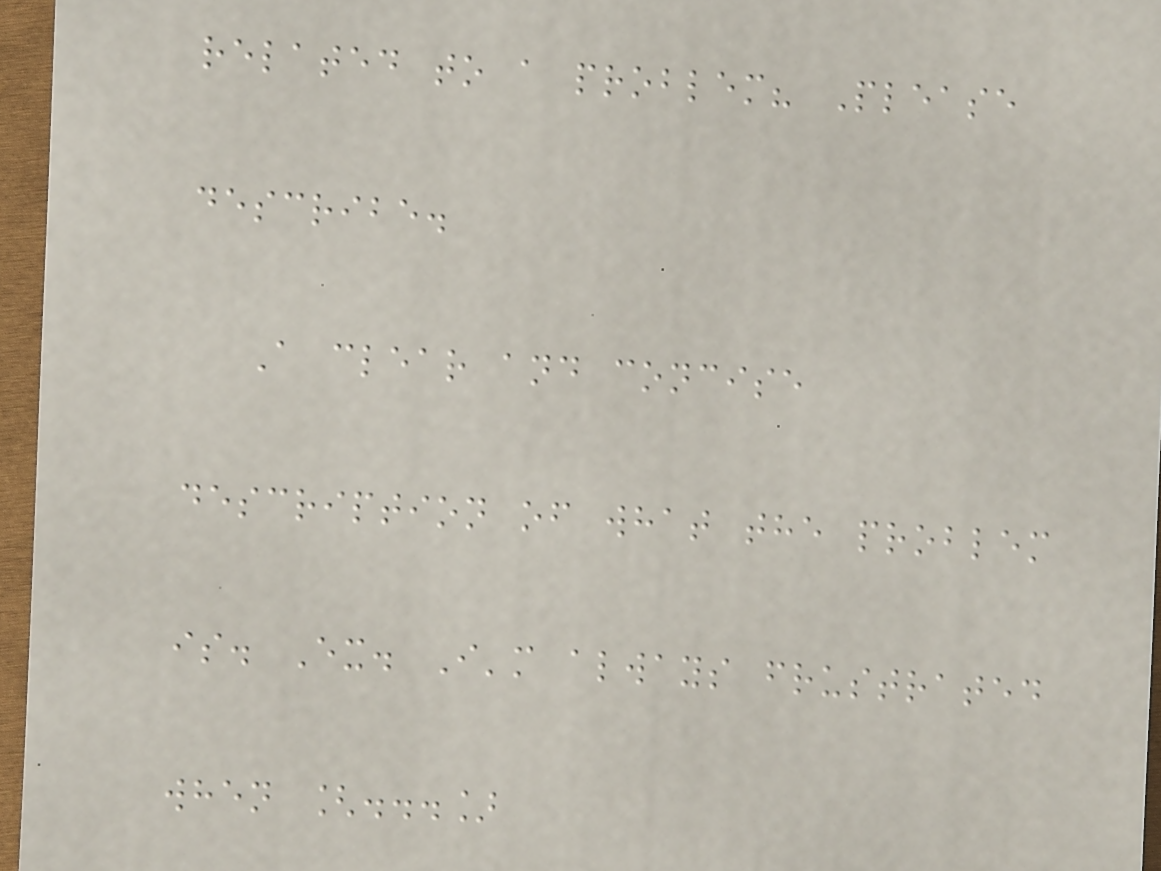related to a problem? Please
describe.
A clear and concise
description of what the problem
is. Ex. I'm always frustrated
when [...]
